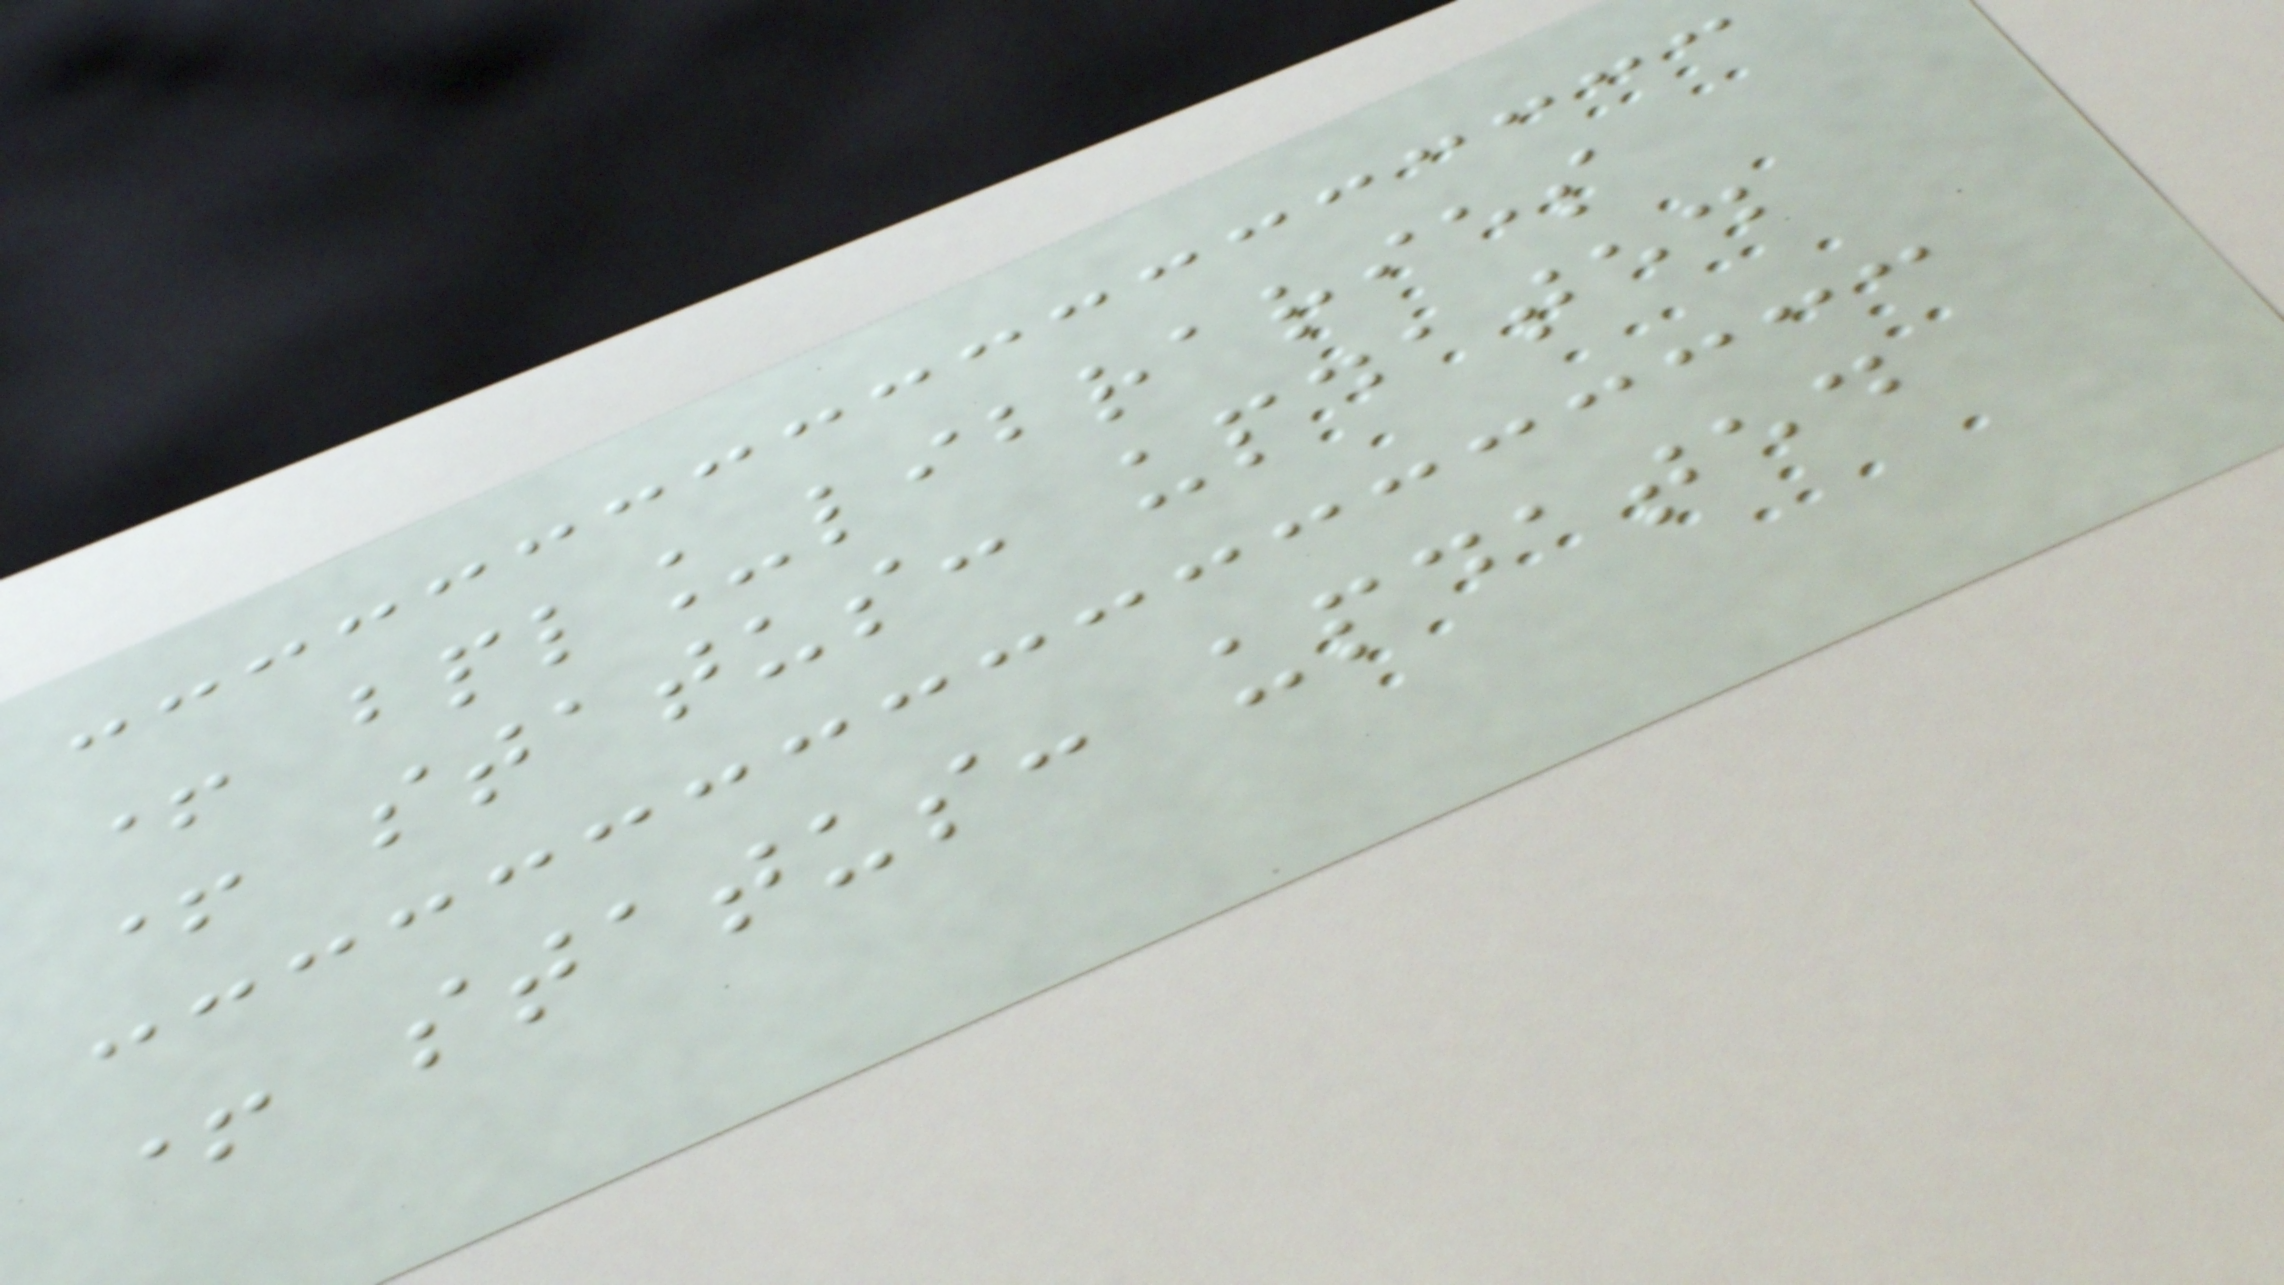+ bpl_libraries
+ status: updated
+ status: updated
